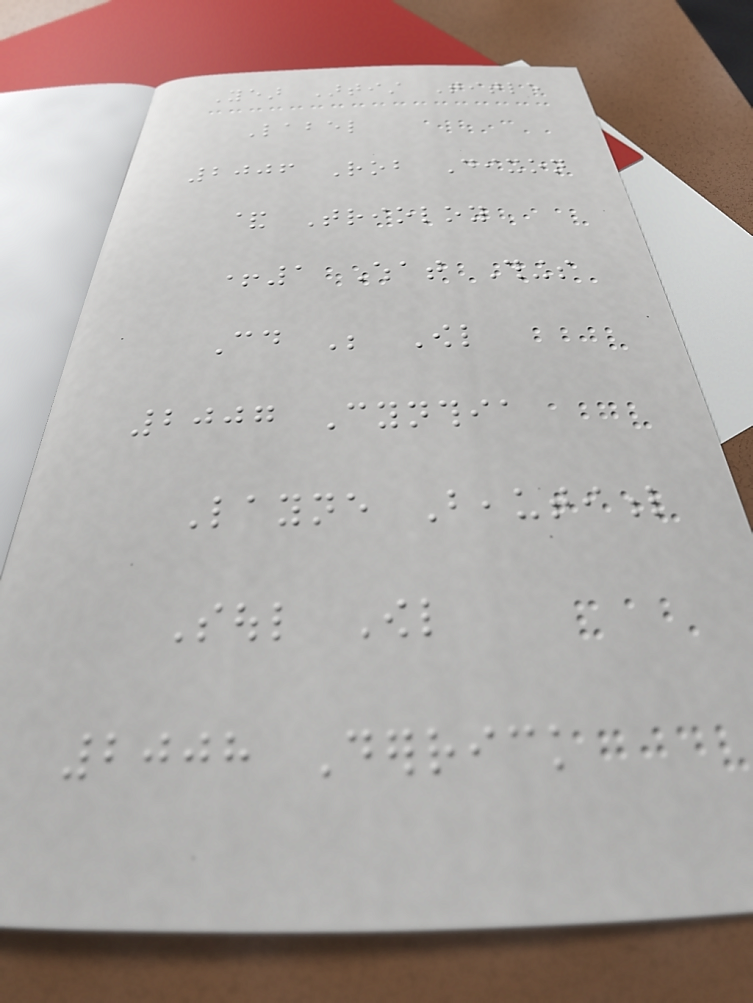Year Artist Title
Label
2006 Rob Dixon
& Trioloy
+1 What Things
Could Be Owl
2007 Cynthia
Layne Beautiful
Soul Owl
2008 Derrick
